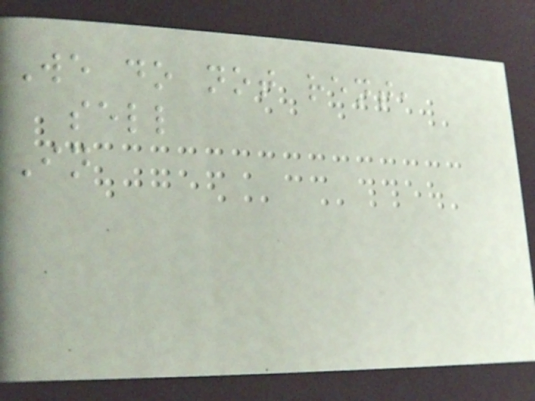We do not rent,
sell
In
